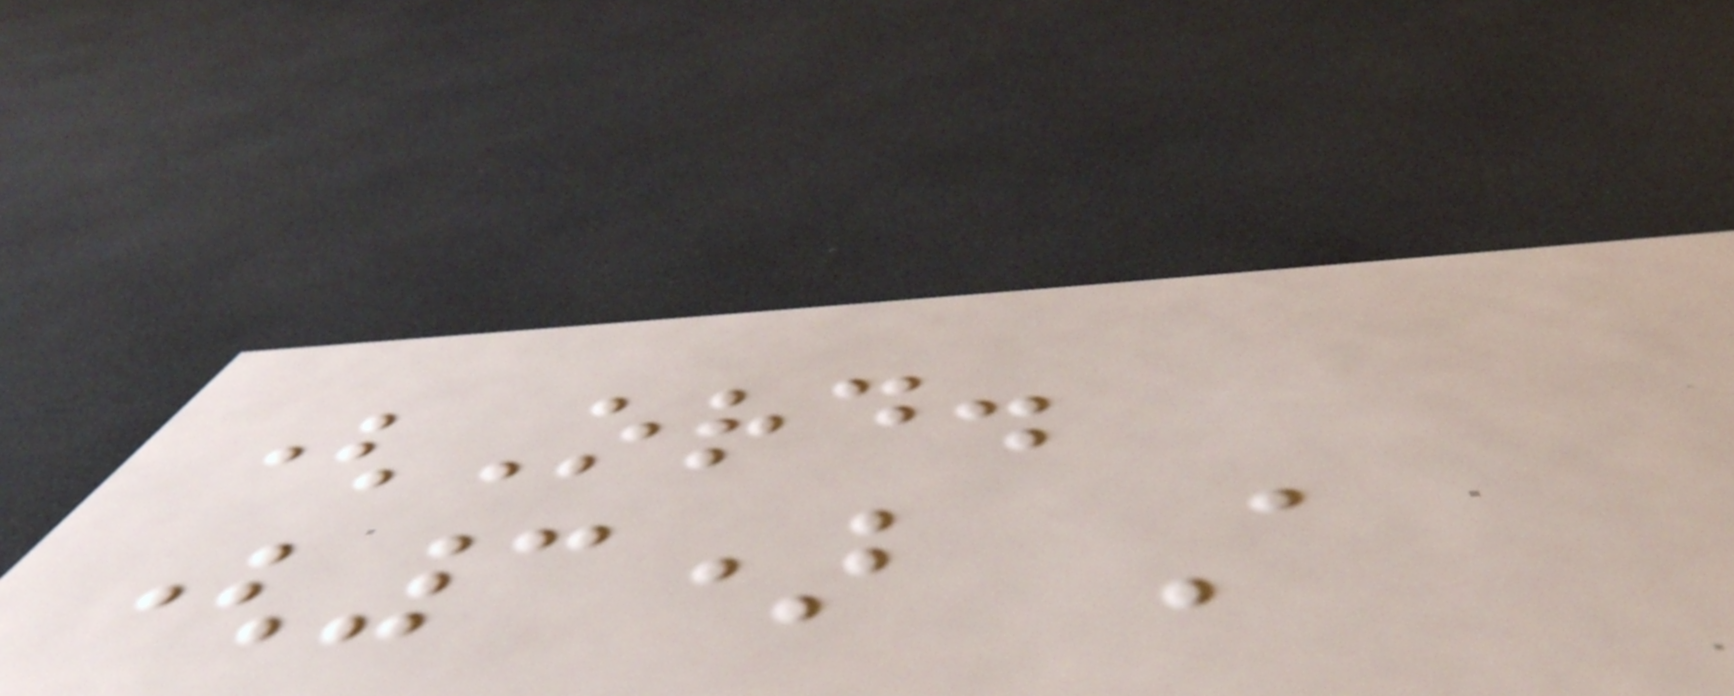(Ord.
(3) A
